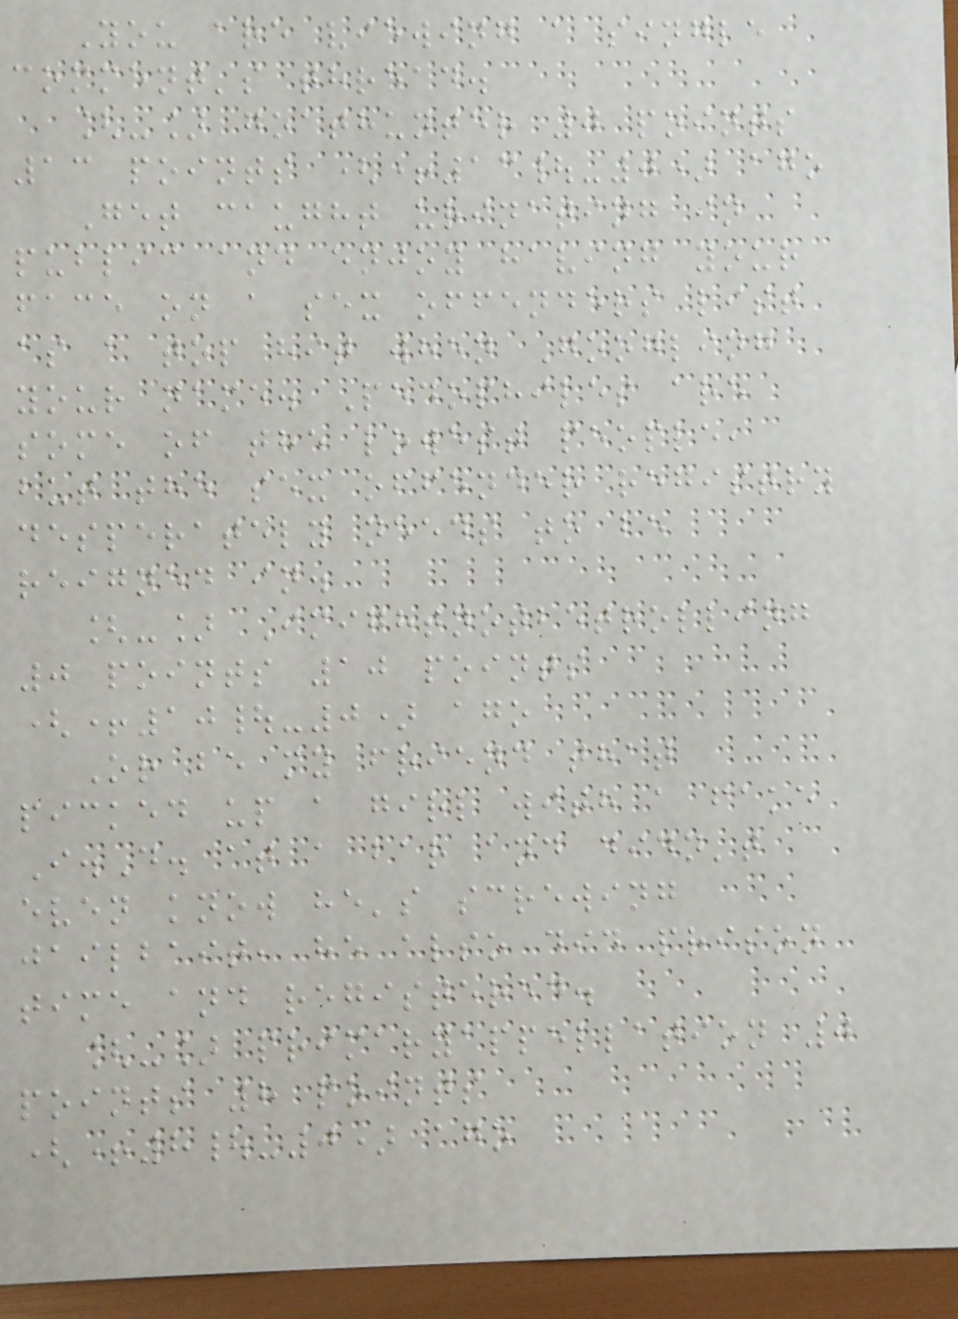You are viewing a single
comment's thread.
[-] goathunter 0 points
13 points (+13|-0) ago
Get caught urinating in
public and enjoy having your
face on a sex offenders list
as a top hit when Googling
your name. Pedophiles are
some of the lowest people,
but the sex offender registry
desperately needs to be
reigned in.
[-] Imightnotbetrolling
0 points 10 points
(+10|-0) ago
Or be my friend that
picked up a girl with a fake
I.D. at a bar and didn't
even know he's screwing
jailbait, he also did prison
time and registered.
[-] primaryappellation 0
points 8 points
(+8|-0) ago
